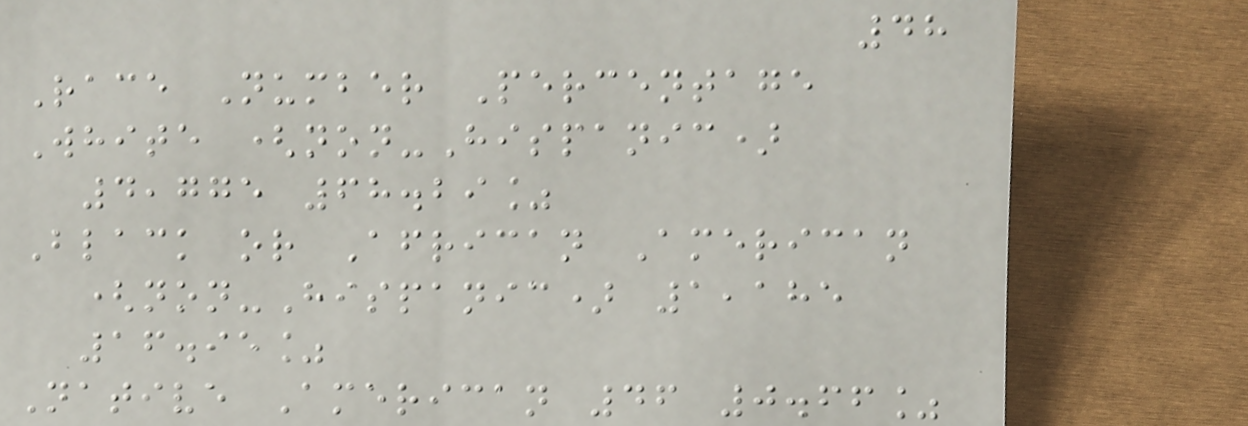48
Race Number Percentage
White (non-Hispanic)
4,775 68.29%
Black or African American
(non-Hispanic) 1,185
16.95%
Native American 46 0.66%
